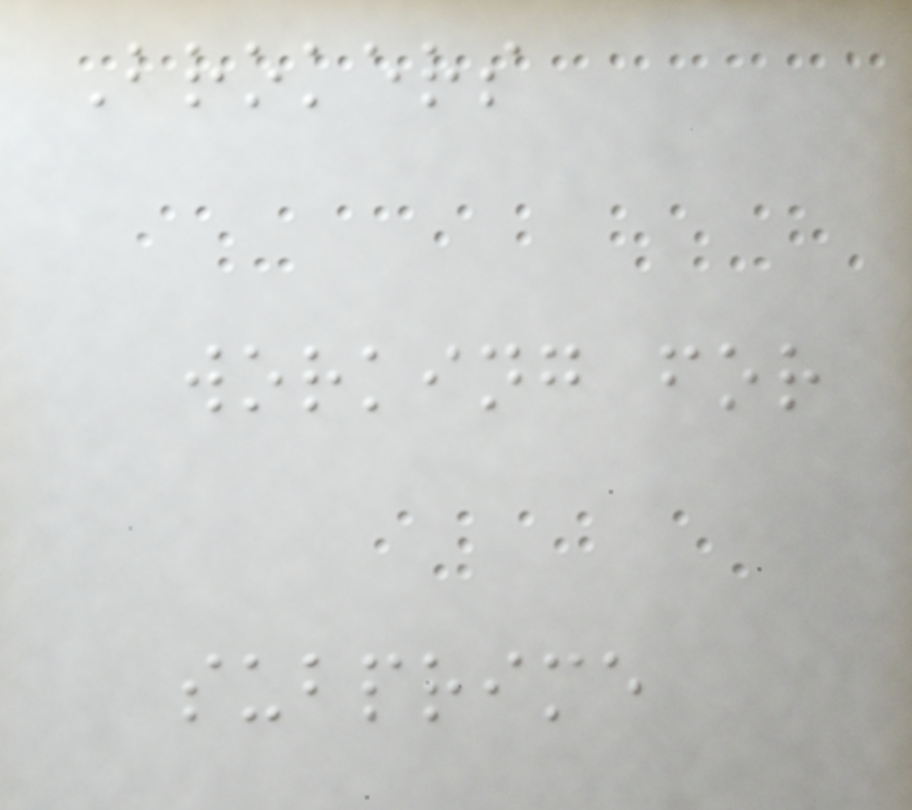Brokers
working for
subprime
